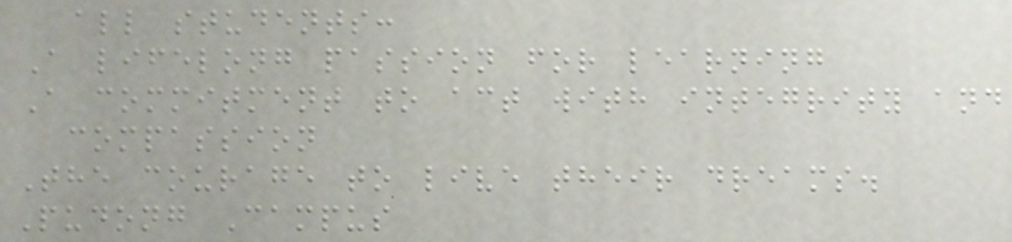all students:
A lifelong passion for learning
A commitment to act with integrity and
compassion
The courage to live their dreams.
Pudong Campus
